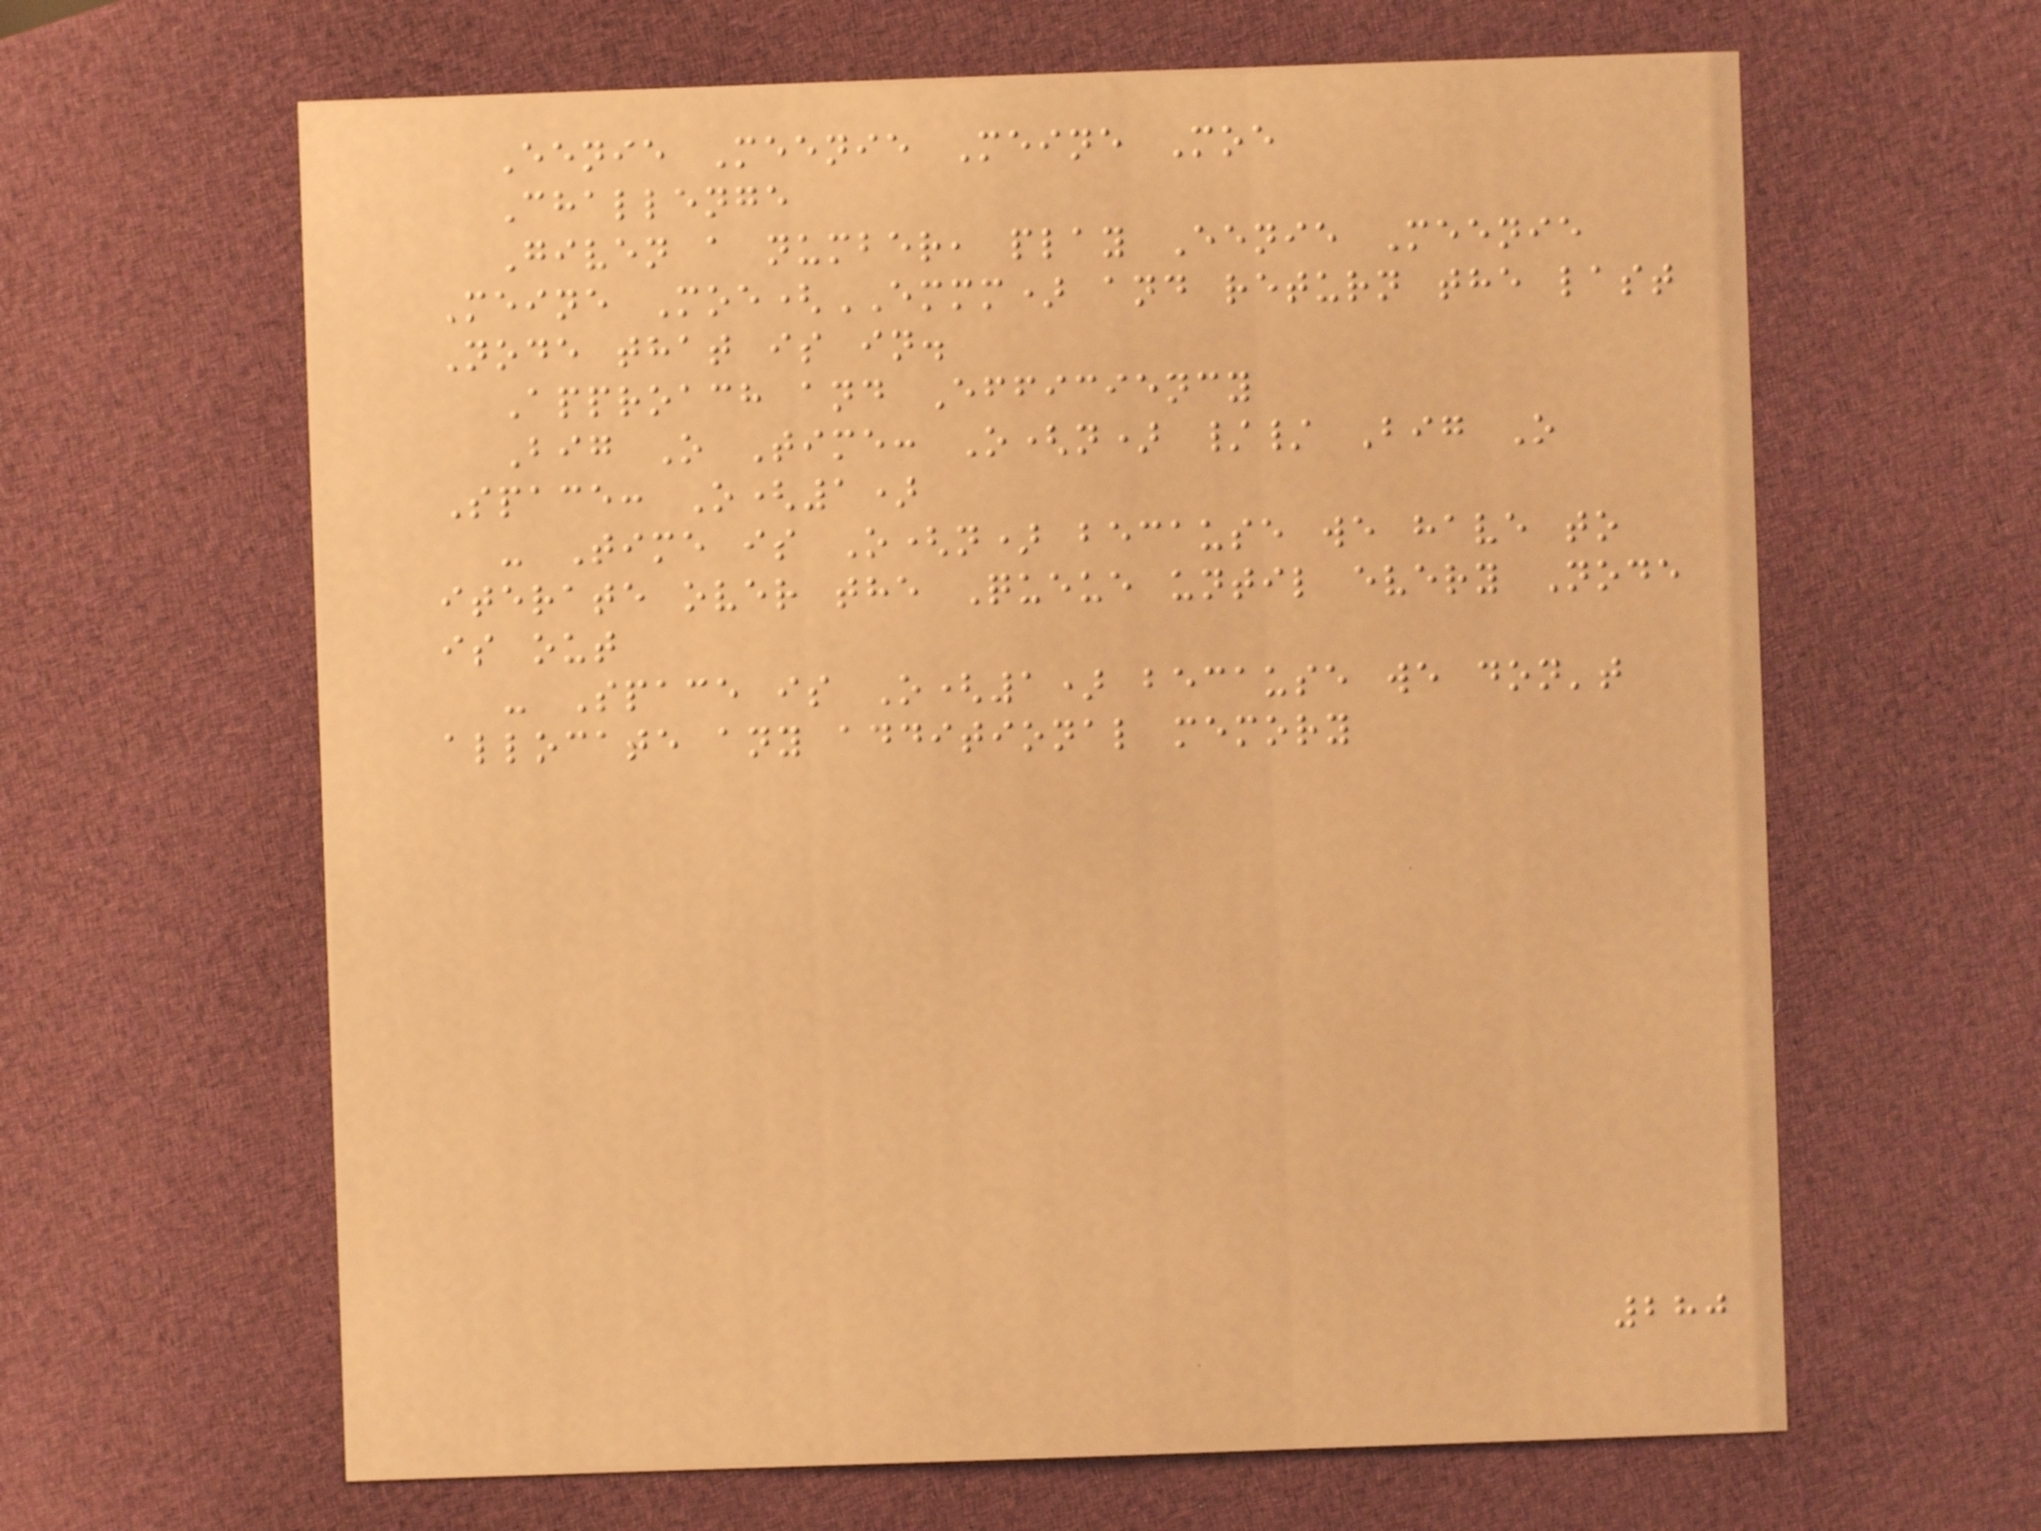Eenie Meenie Meine Moe
Challenge
Given a number, play Eenie Meenie
Meine Moe(EMMM) and return the last
Node that is in.
Approach and Efficiency
Big O Time: O(n) // Big O
Space: O(1)
- Time is O(n) because we have to
iterate over the Queue until every Node
is out
- Space is O(1) because we don't
allocate any additional memory
280
